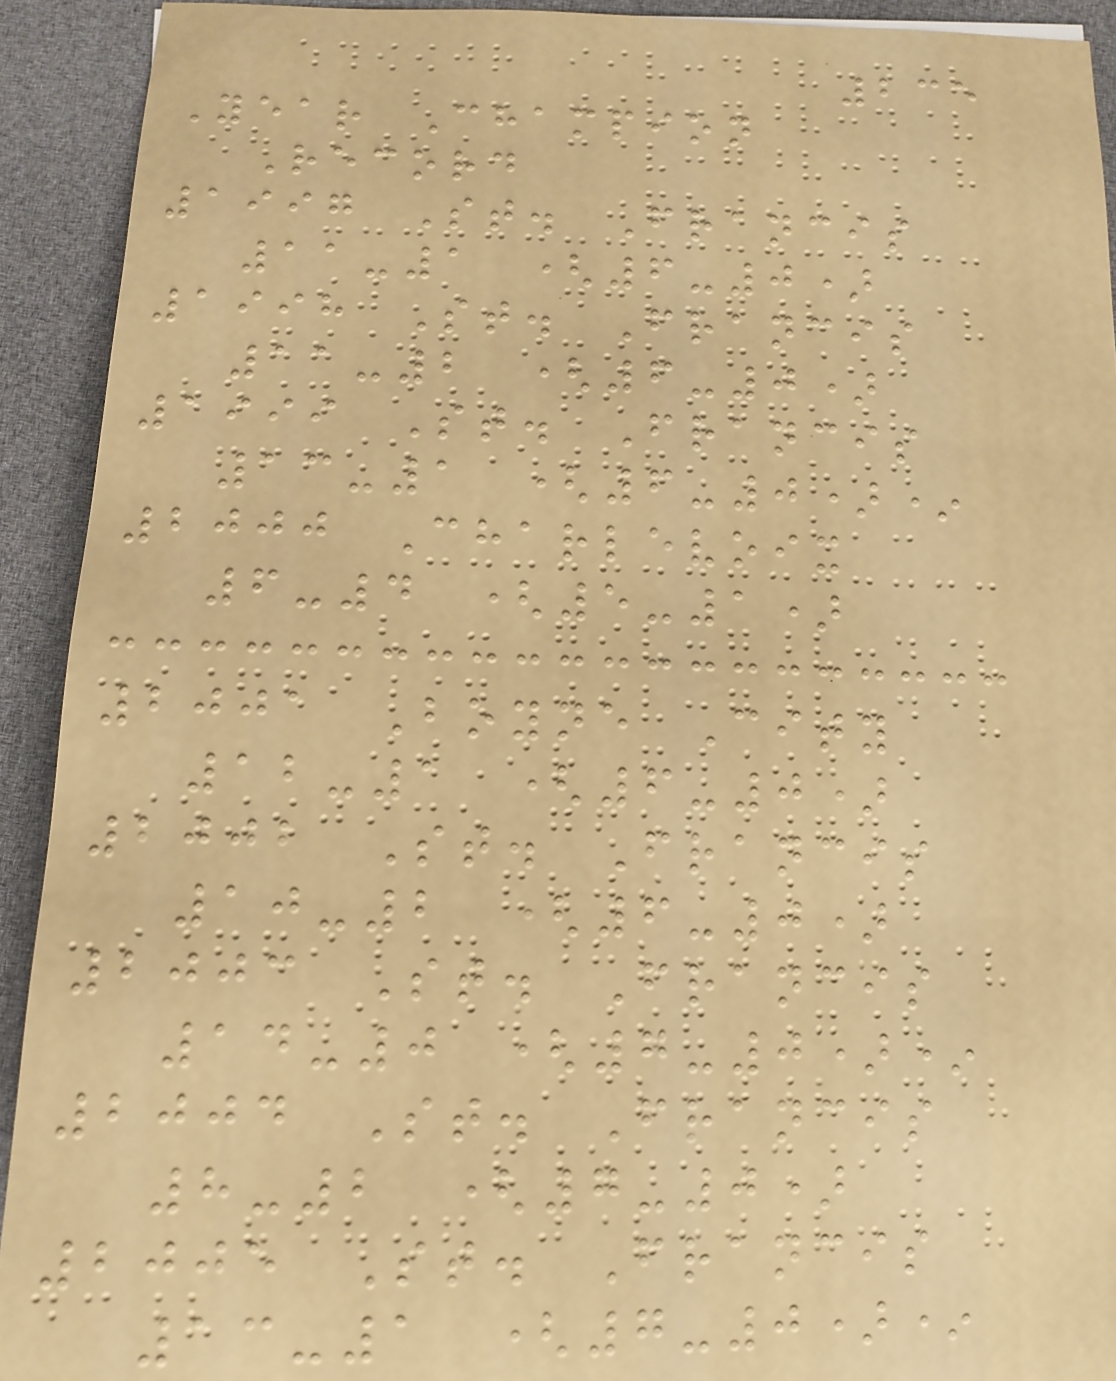235
Year Champion
Record
1997 St. Francis
11-1 (6-0)
1998 St. Francis
11-2 (6-0)
1999 St. Francis
13-1 (6-0)*
2000 Charlevoix
6-4 (5-1)
2001 Boyne City
12-1 (6-0)
2002 St. Francis
10-2 (6-0)
2003 St. Francis
14-0 (7-0)*
2004 St. Francis
8-2 (7-0)
2005 St. Francis
13-1 (7-0)*
